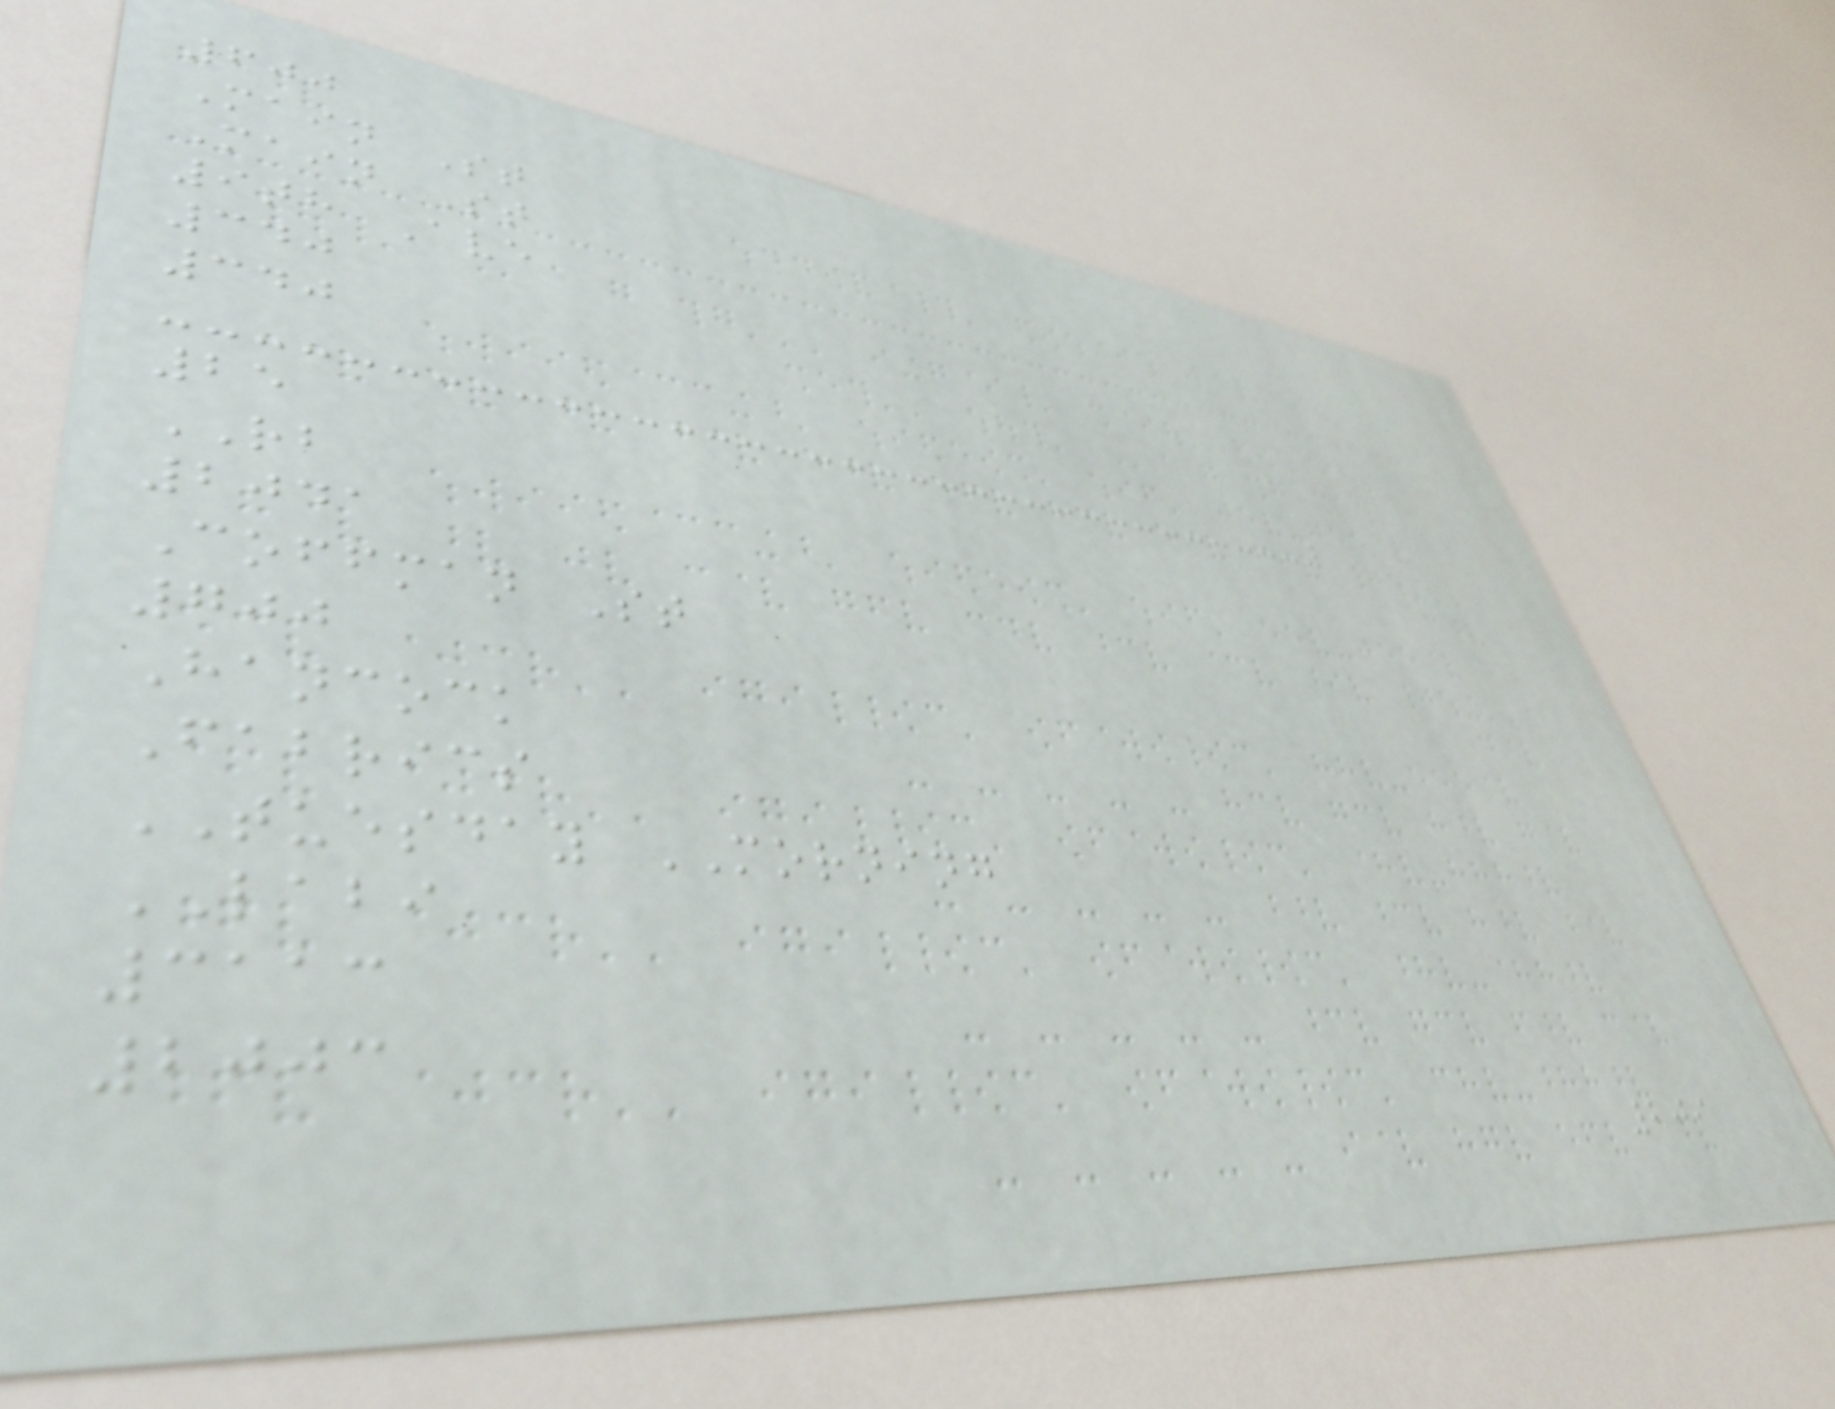600
Main St
Main St
9th Ave
340
340
25
RB
2041
Coffman St
700
Hancock
Fabrics
TUESDAY MORNING
LABI
3113
2003
209
